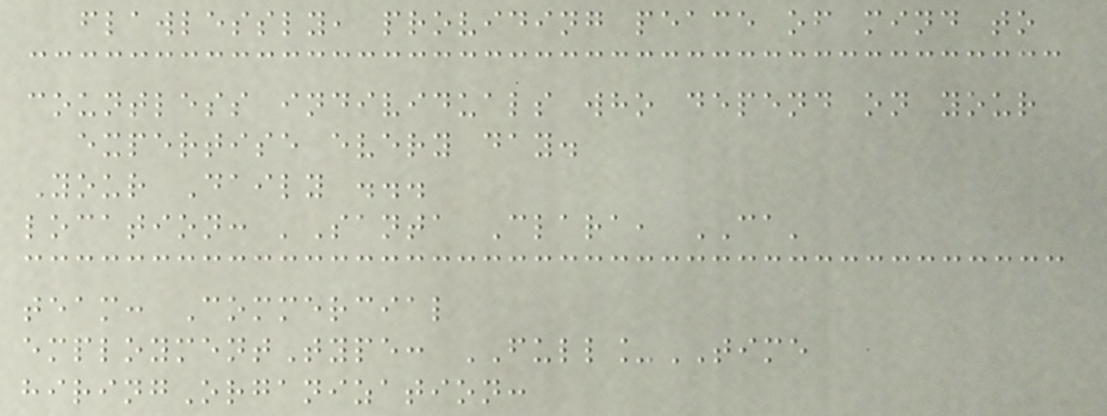flawlessly, providing peace of mind to
countless individuals who depend on your
expertise every day.
Your Daily ...
location: 'Santa Clara, CA'
team: Commercial
employmentType: FULL_TIME
hiringOrganization:
